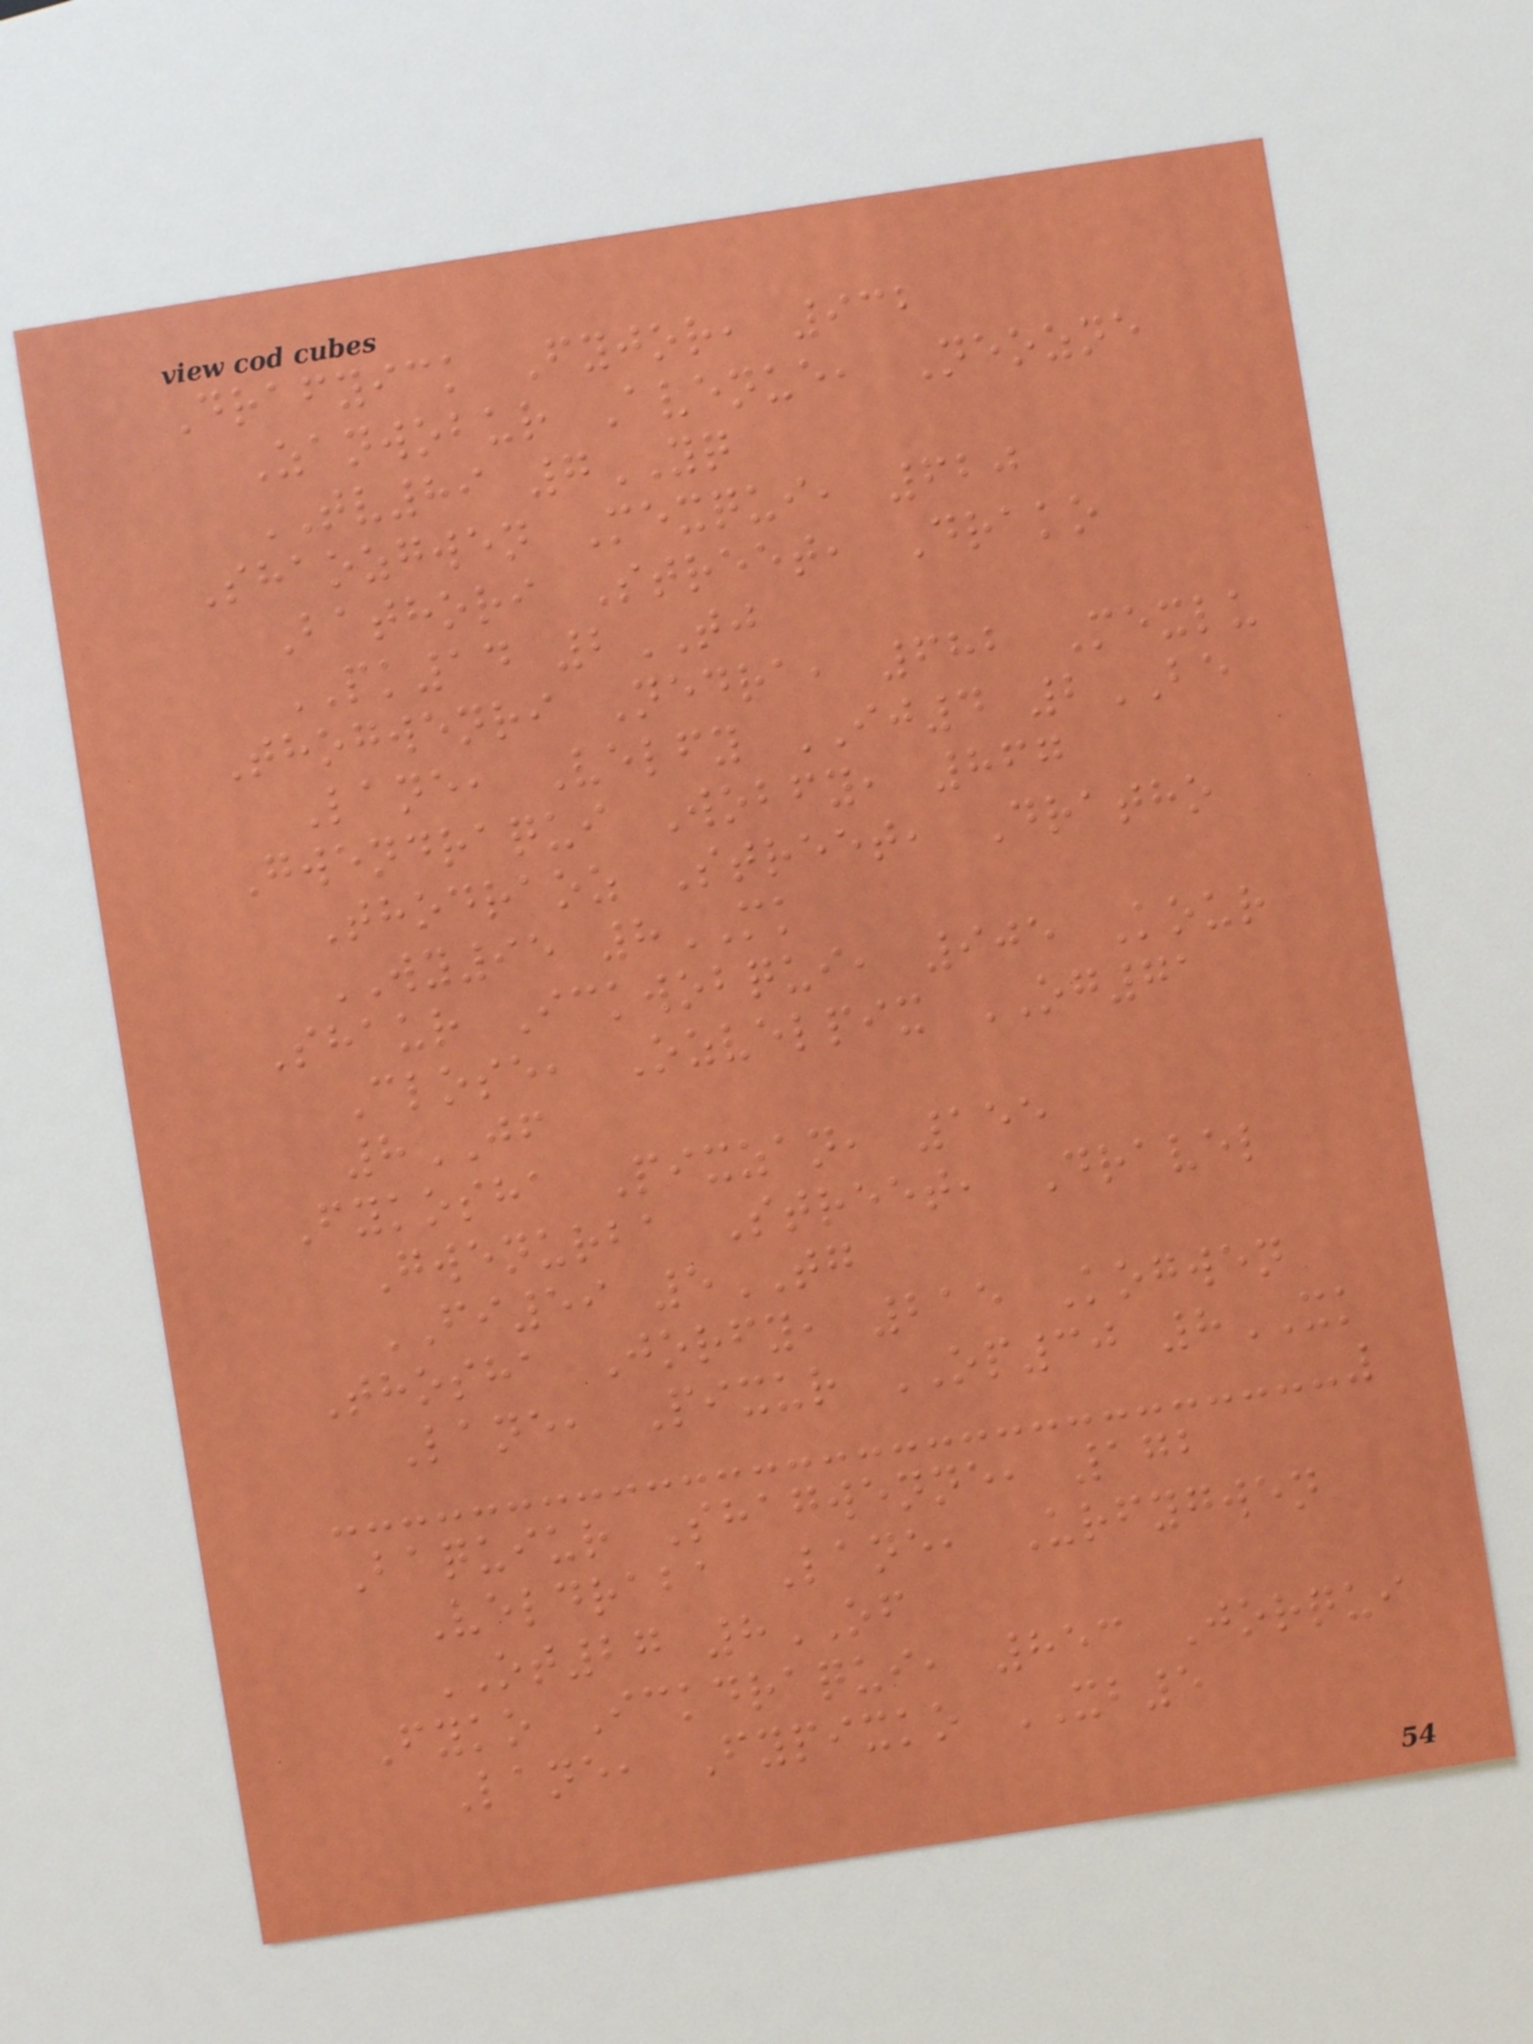Drafyick Fyjor, 932
Zanwobur Avenue, Neozne
TV89 7YQ
Shaozgwen Mexqui, 620
Bathori Street, Drako
PK14 2TJ
Thogwenri Nedra, 682 Mexlu
Lane, Velfy IJ4 2BE
Gwendraqui Wobfy, 867
Thodraoz Street, Dratho
WY95 8MK
Shaur Ickwobqui, 905 Kour
Close, Ozvelpix OG71
8JF
Fykosha Pixzan, 155
Gwenurba Street, Dravel
FI59 5TG
Thosha Jorfy, 215 Kogwen
Lane, Pixur OP30 8XK
Baquiur Shagwenne, 172
Veldraba Lane, Urfygwen
OT27 8OF
Fyko Ickdraqui, 853 Jorqui
Lane, Fypixko XB5
